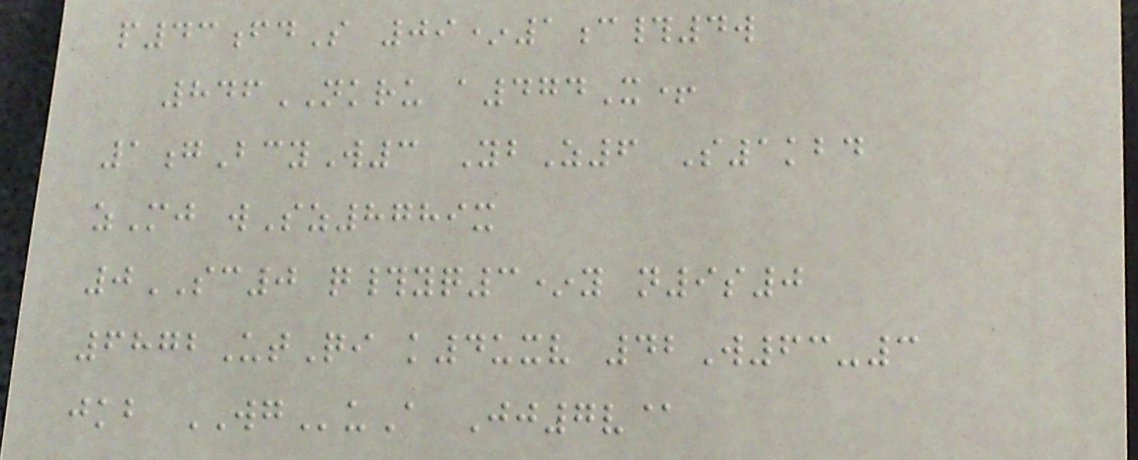p43fdS 09*1c#4w
846NKRU a474X+
1gBcyW3 YbZ6 S1kbd
zMj wSz8789x
0SC0 q#yq3*y n9s0
6872UtQi k4uxv 42W63-3
jkb WGuA Jj7v@
